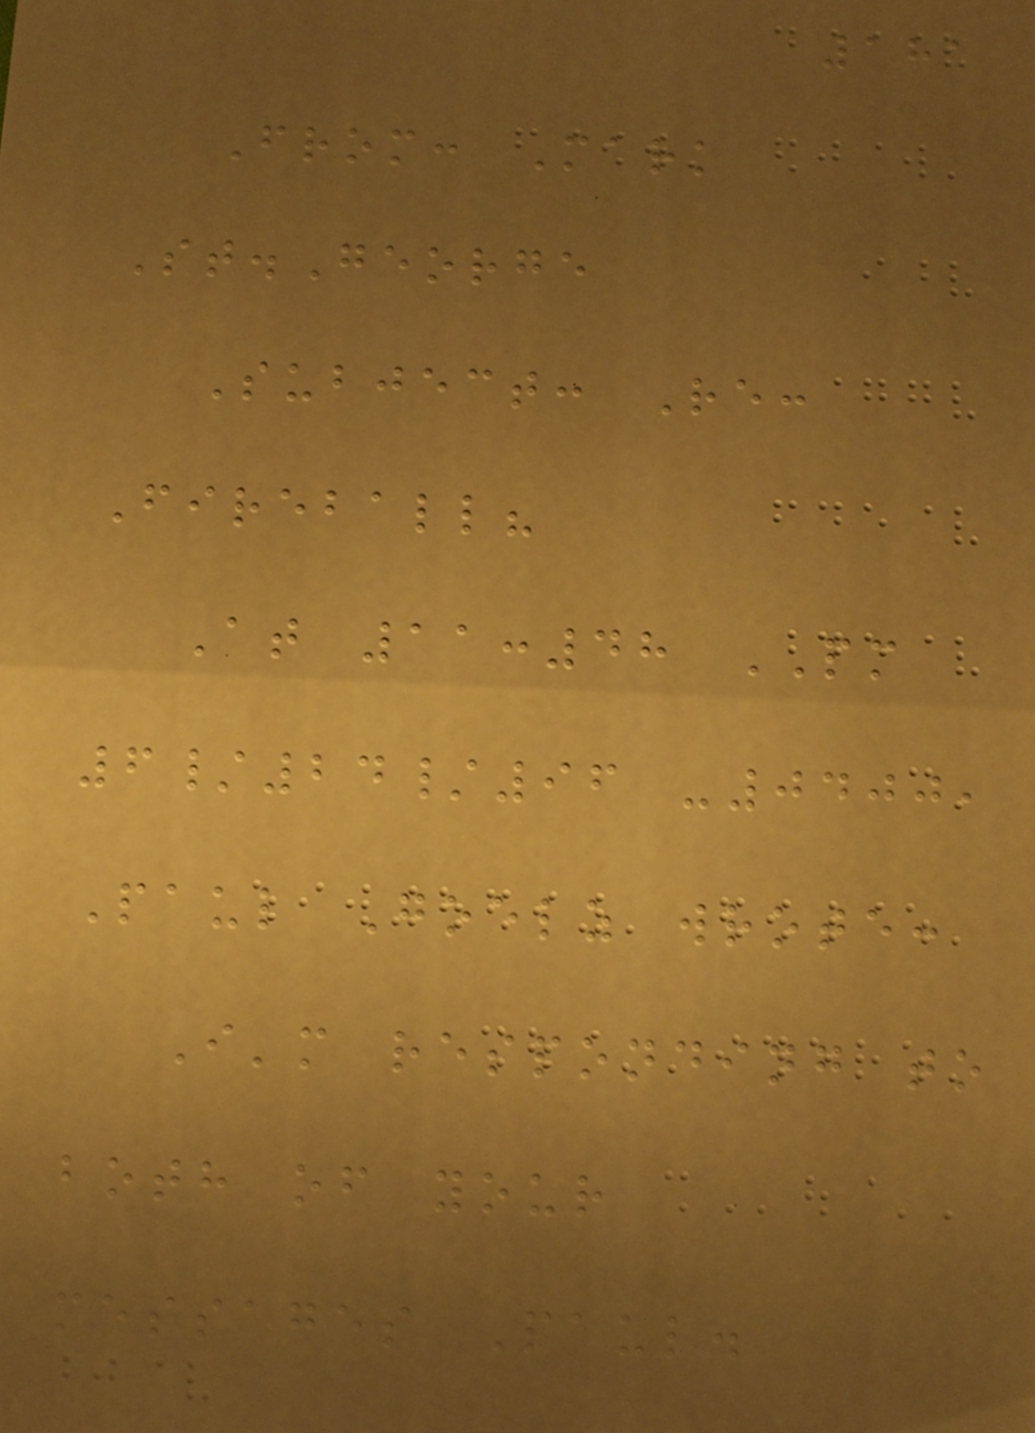181
From: Mark
St.George
Subject: Re:
Fireball?
At 11:48 PM
6/24/96 -0400,
Paul Goelz wrote:
I'm responding to
both of your
messages Paul.
